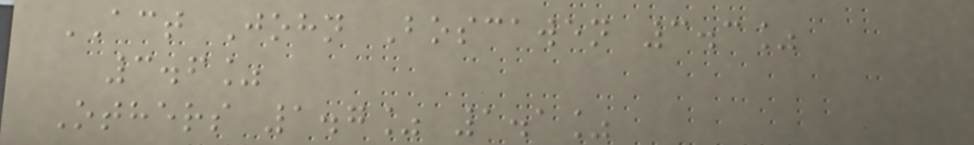ACT John Boscawen 3.3%
3.6%
Others 1.7% 1.1%
